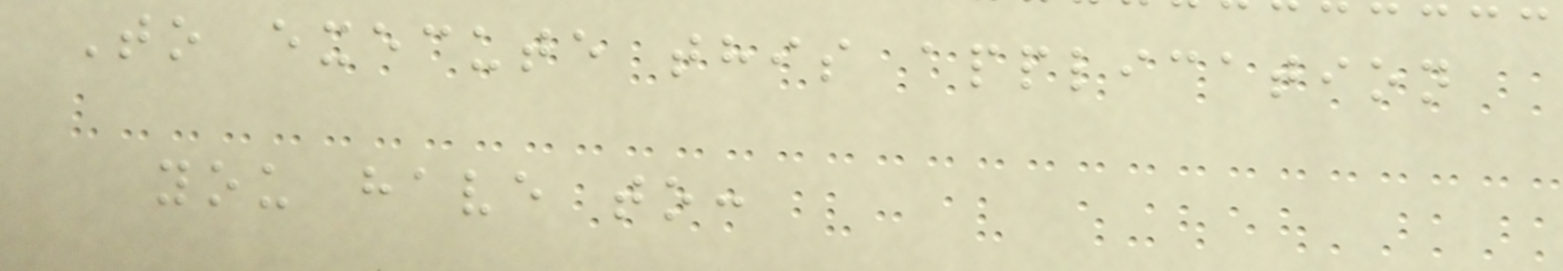To execute this application
you have to:
